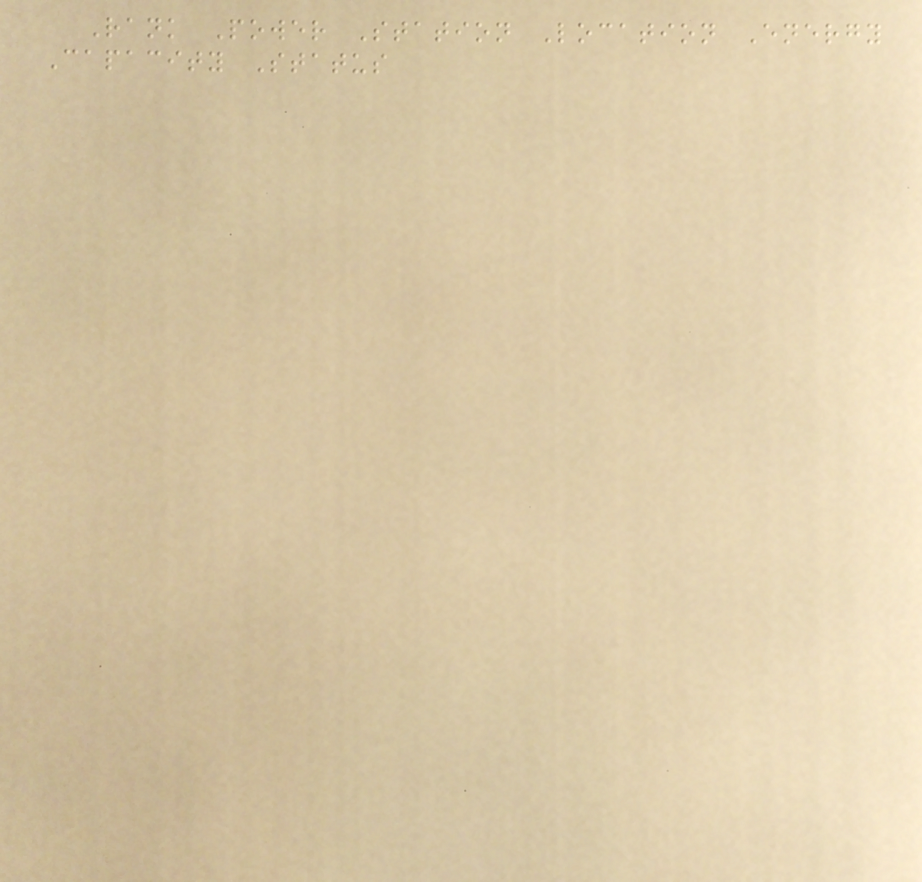Rank Power Station Location Energy
Capacity Status
